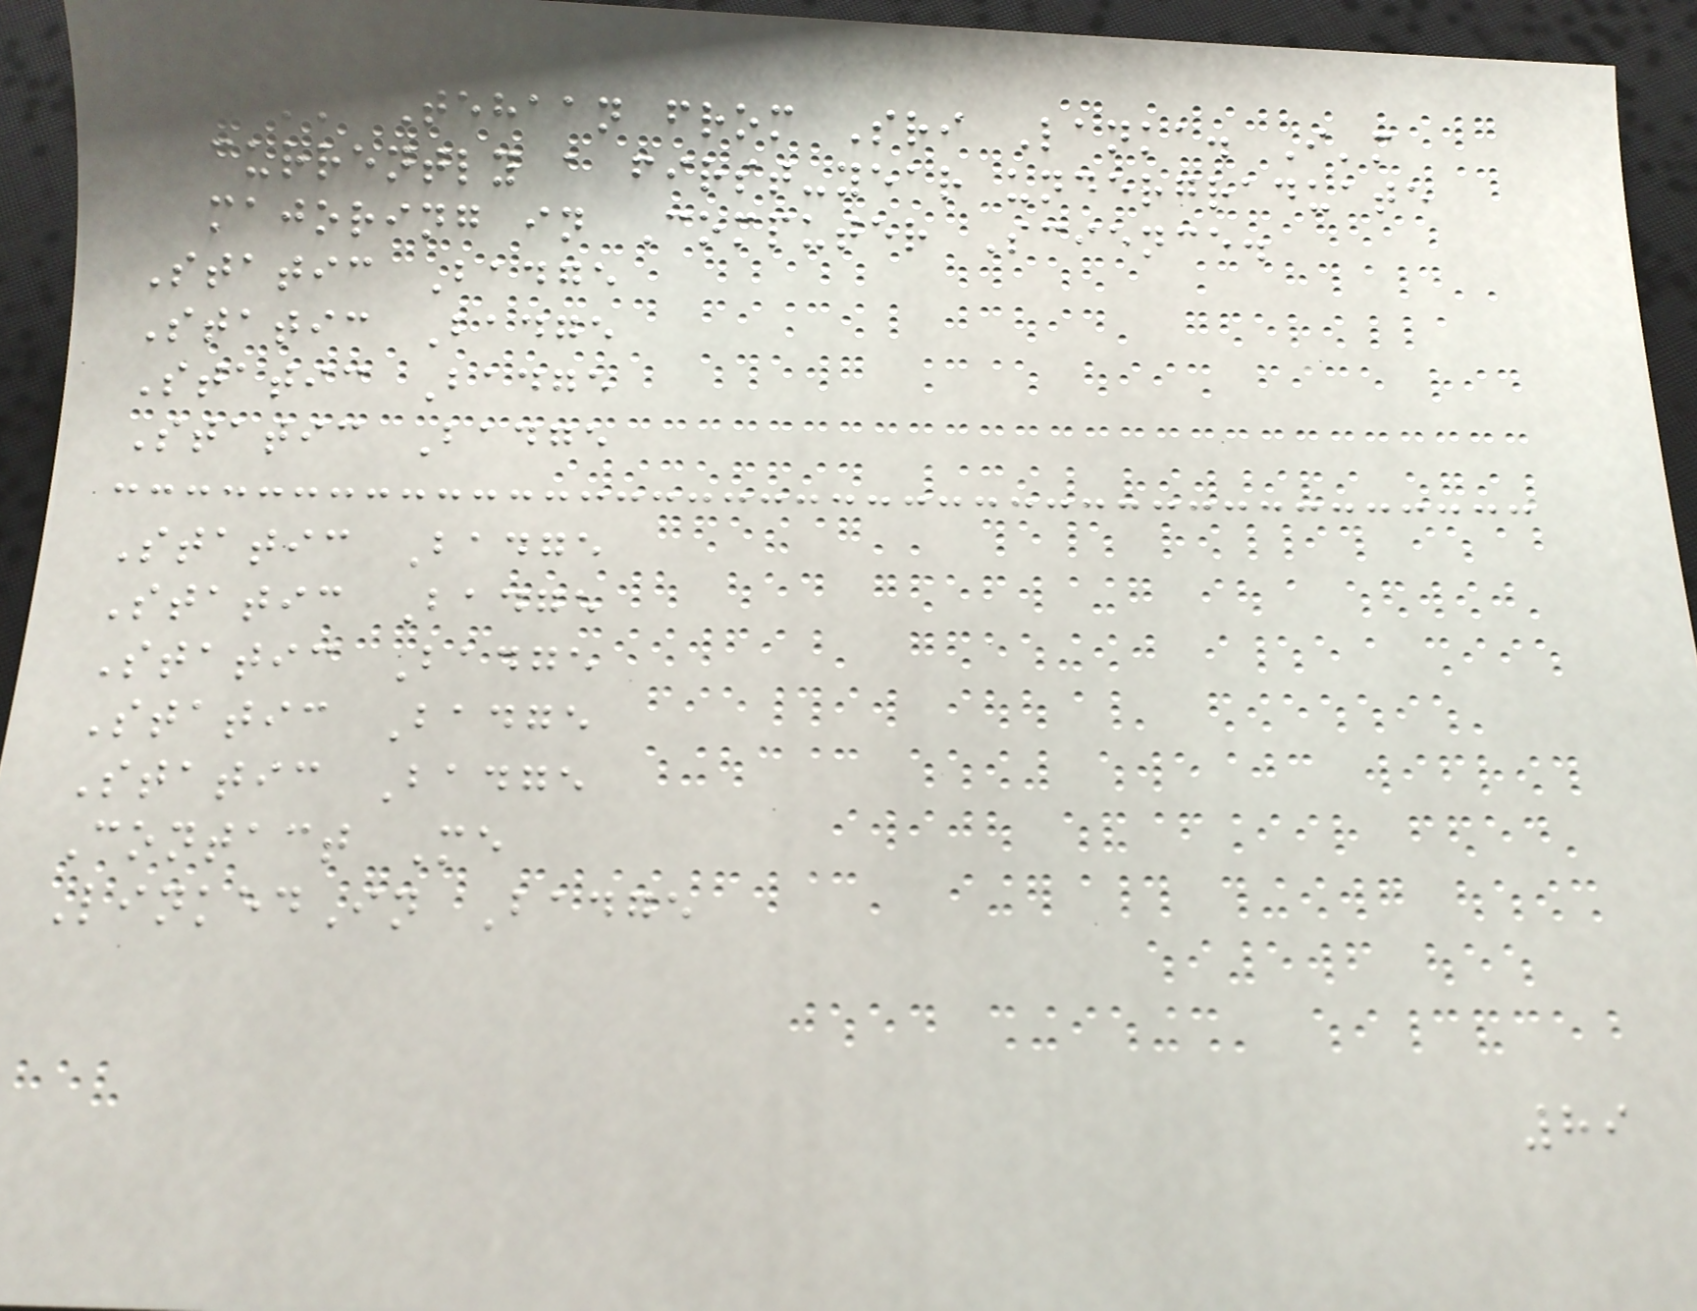- I'm Tehaan from Sri Lanka. I'm
currently a first-year undergraduate
majoring in Computer Science.
Static Badge
Static Badge
Static Badge
Static Badge
Static Badge
Static Badge
Static Badge
Static Badge
Static Badge
Contact Me
LinkedIn Badge
89
